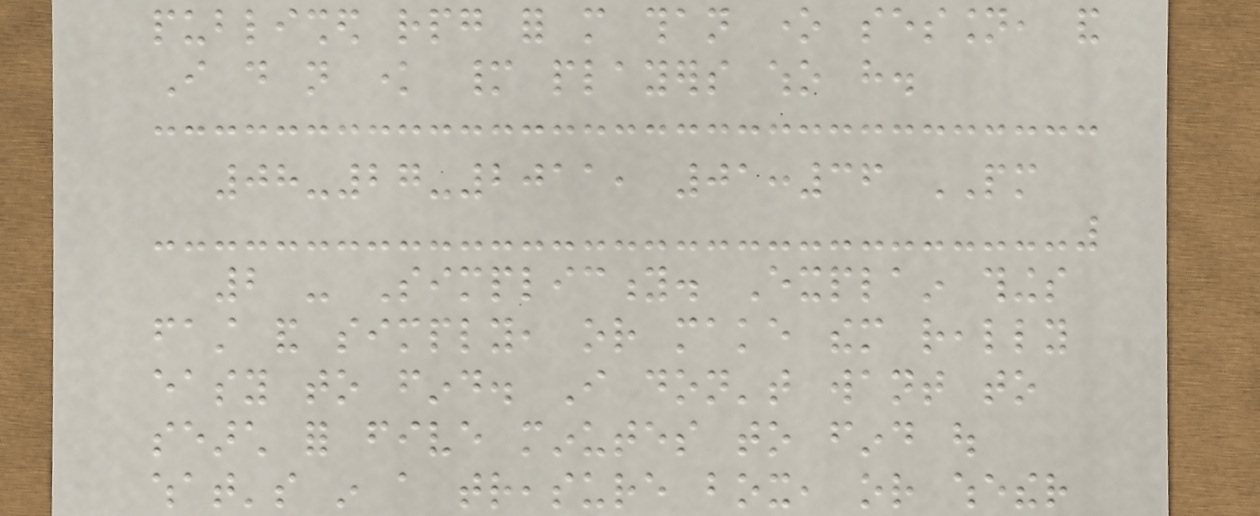published rpg for more than one session, and
I do not know many players who have.
08-27-2011, 01:36 PM
2 - Simplicity. Explain things
fast and simply, or make them really
easy to find. I don't want to
search for five minutes to find out
what's in a treasure box, or whether
